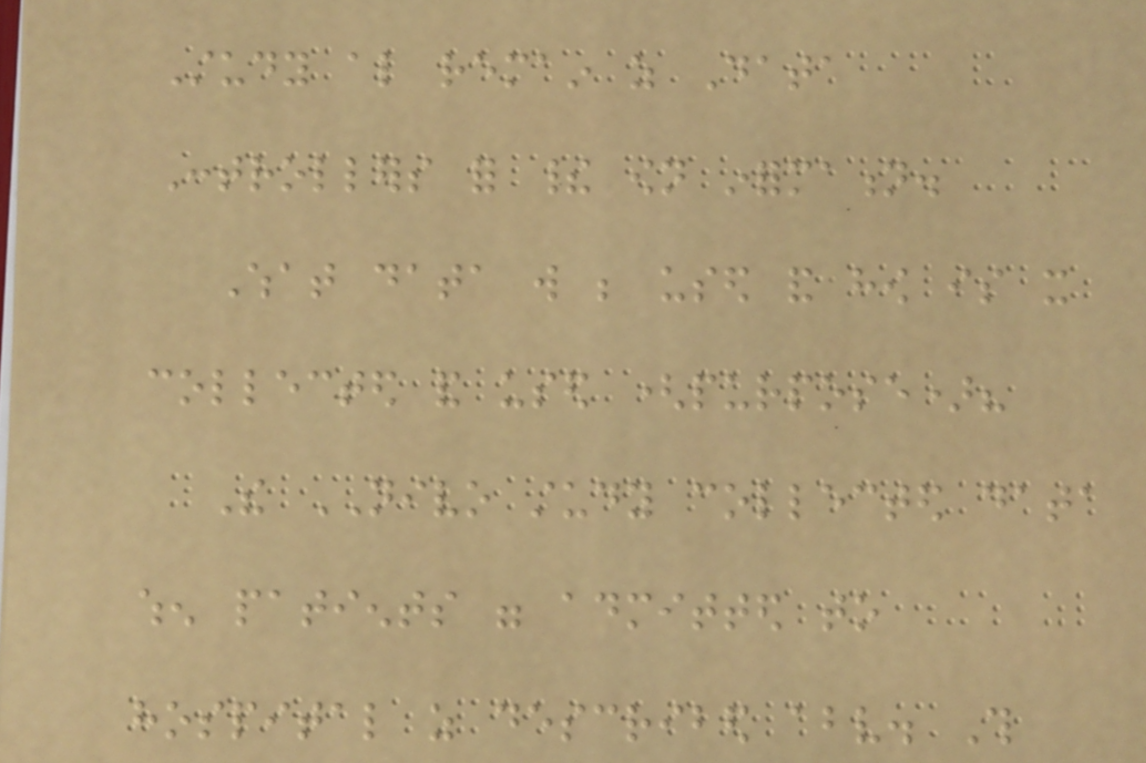Study also remain as Data
Controllers for their own information.
What data will be used and how is it
collected and used (purpose)?
The NIVO study collected data
when patients were admitted to
hospital as described above. This
